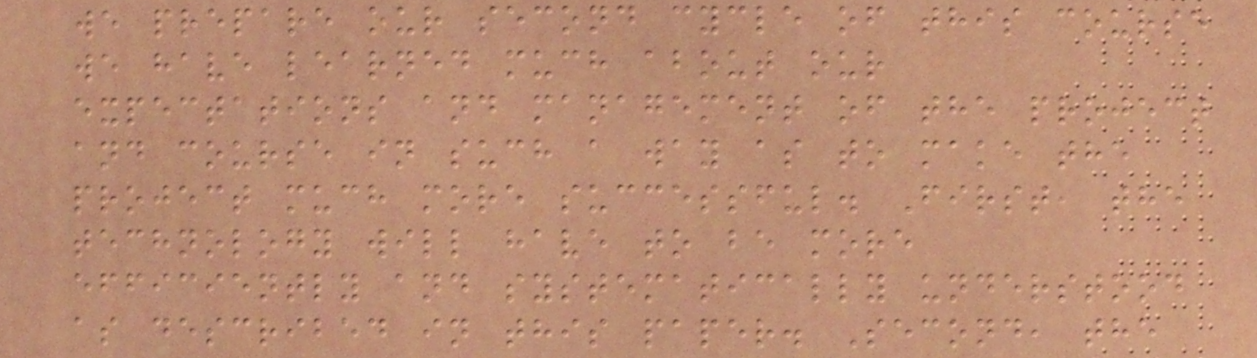we prepare our second cycle of this course
we have learned much about our
expectations and management of the project
and course in such a way as to make the
project much more successful. First, the
technology will have to be more
efficiently and systematically understood
as described in this paper. Second, the
